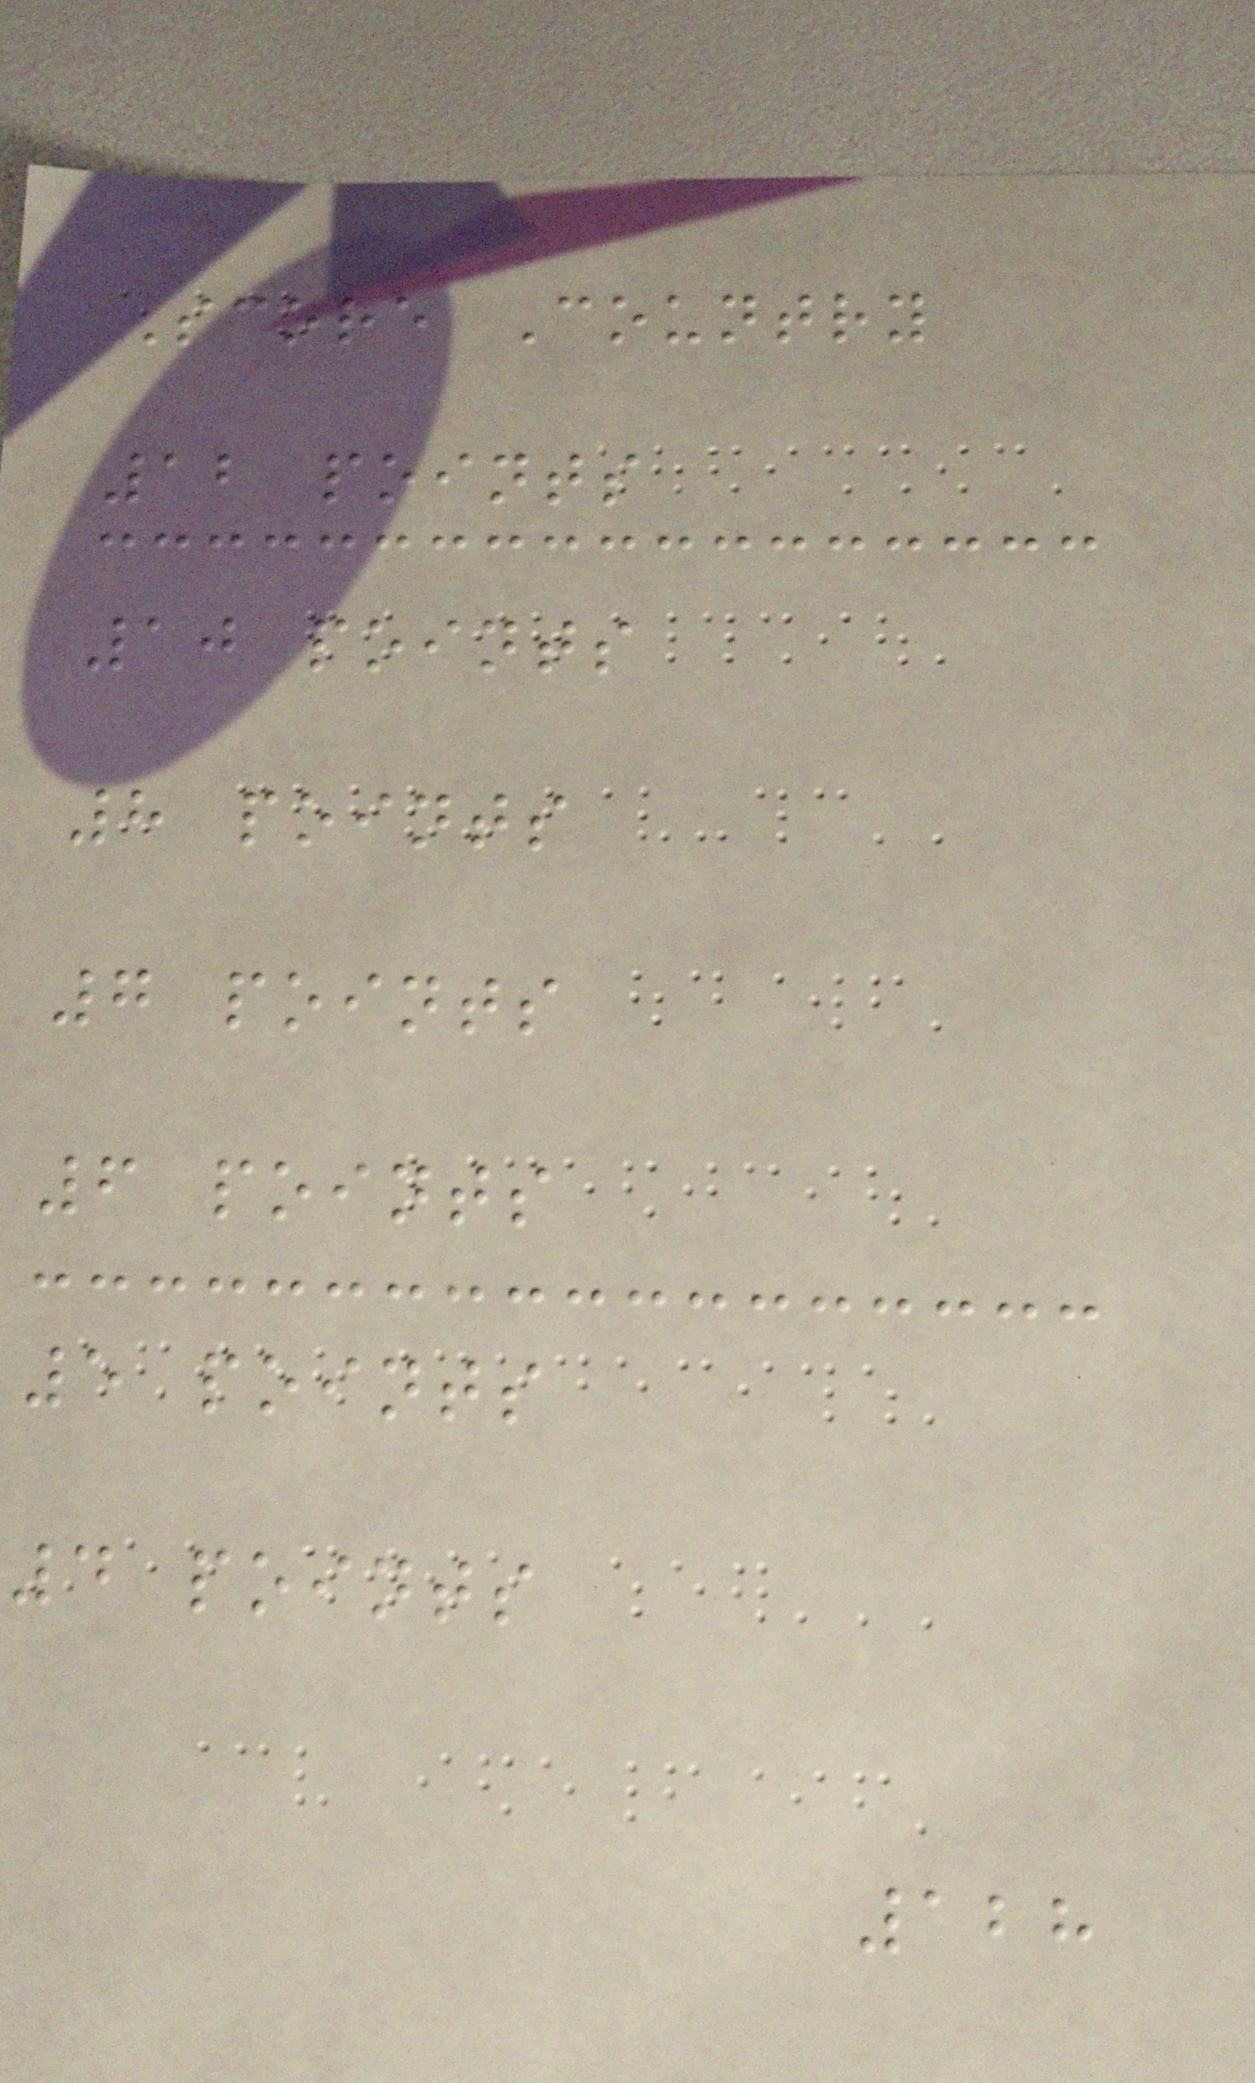Score Country
12 points
10 points
8 points
7 points
6 points
5 points
4 points
128
